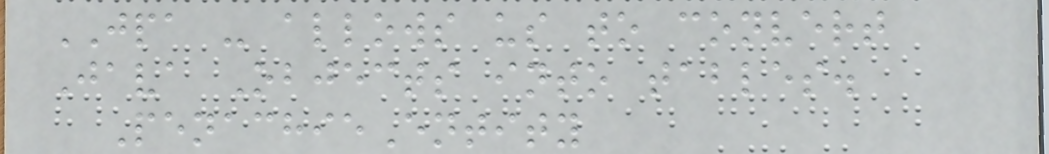JPA - allows us to convert
Java Objects into tables.
PenachieEntity
